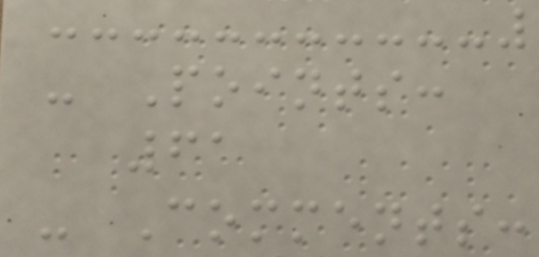- Points:
61
- Comments:
